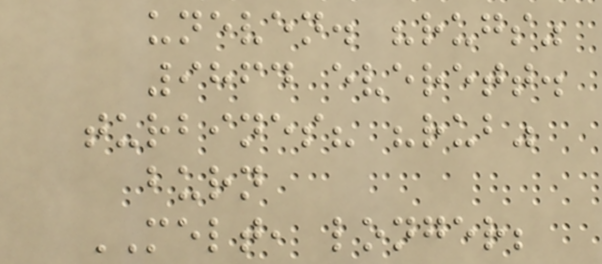uneven. "rugs"
9864 everett.
turbines? "rub"
burn
MELT, longer;
